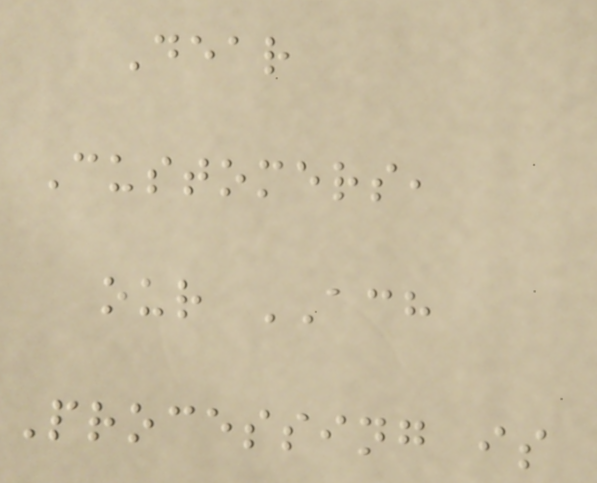Dear
Customers,
our ACH
Processing is
